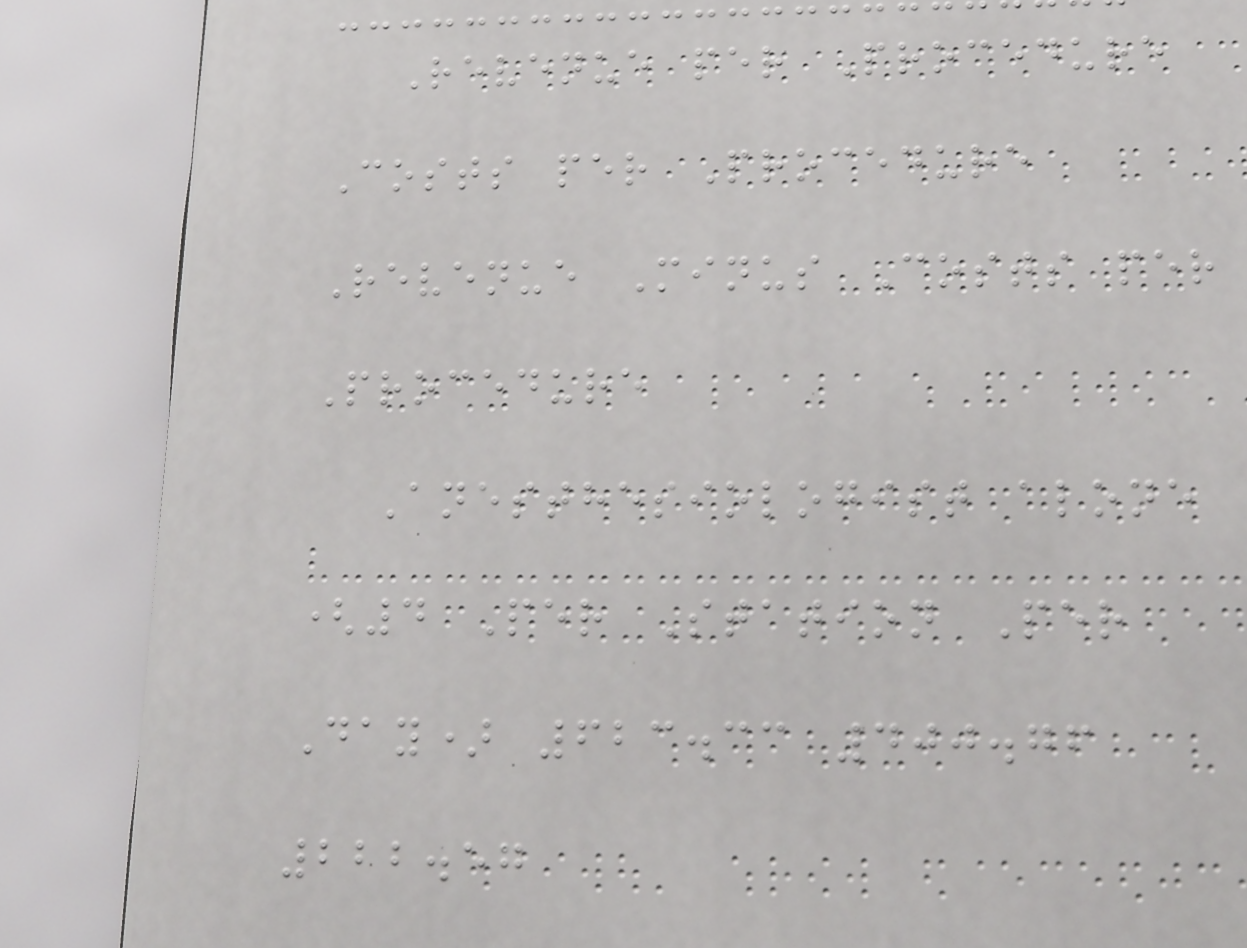Revenue per Procedure
Costs per Procedure
Revenue Minus Costs per
Procedure
Anesthesiologist alone
(4 Per Station Per
Day) 623.33 400.76
222.57
